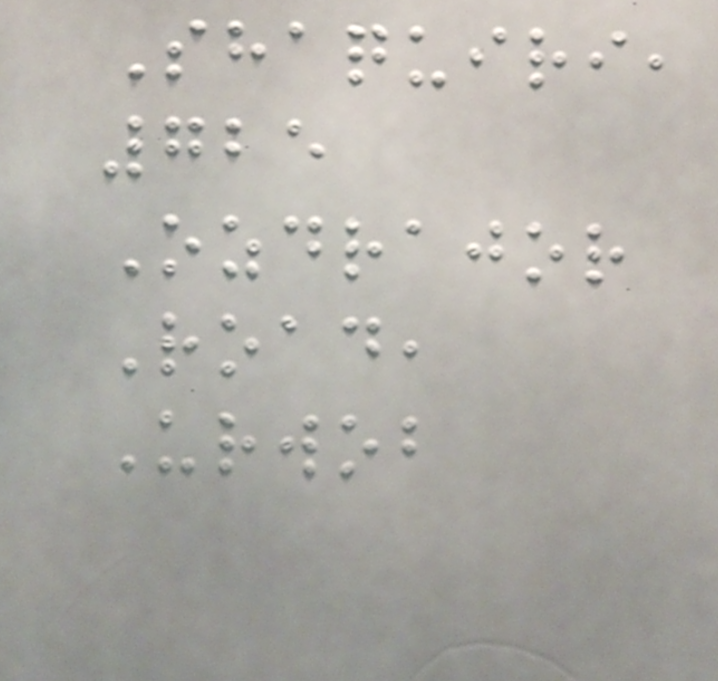Shaquiri,
725
Ozdrajor
Road,
Urwob
